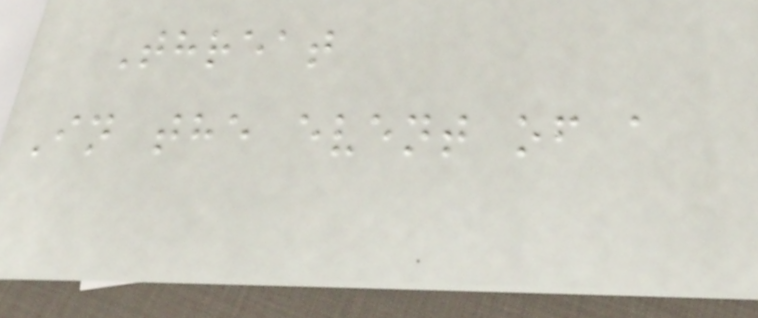Threat
In the event of a
